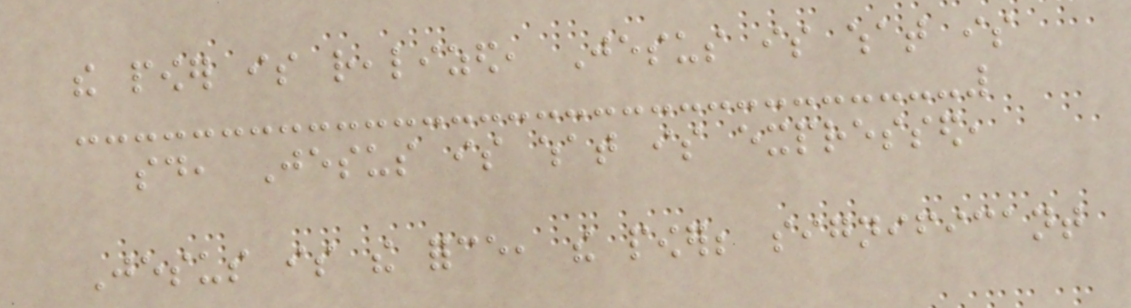the power is realized, Jesus is what is
said, Jesus is what is expressed,
Jesus is the force, the power; significant
